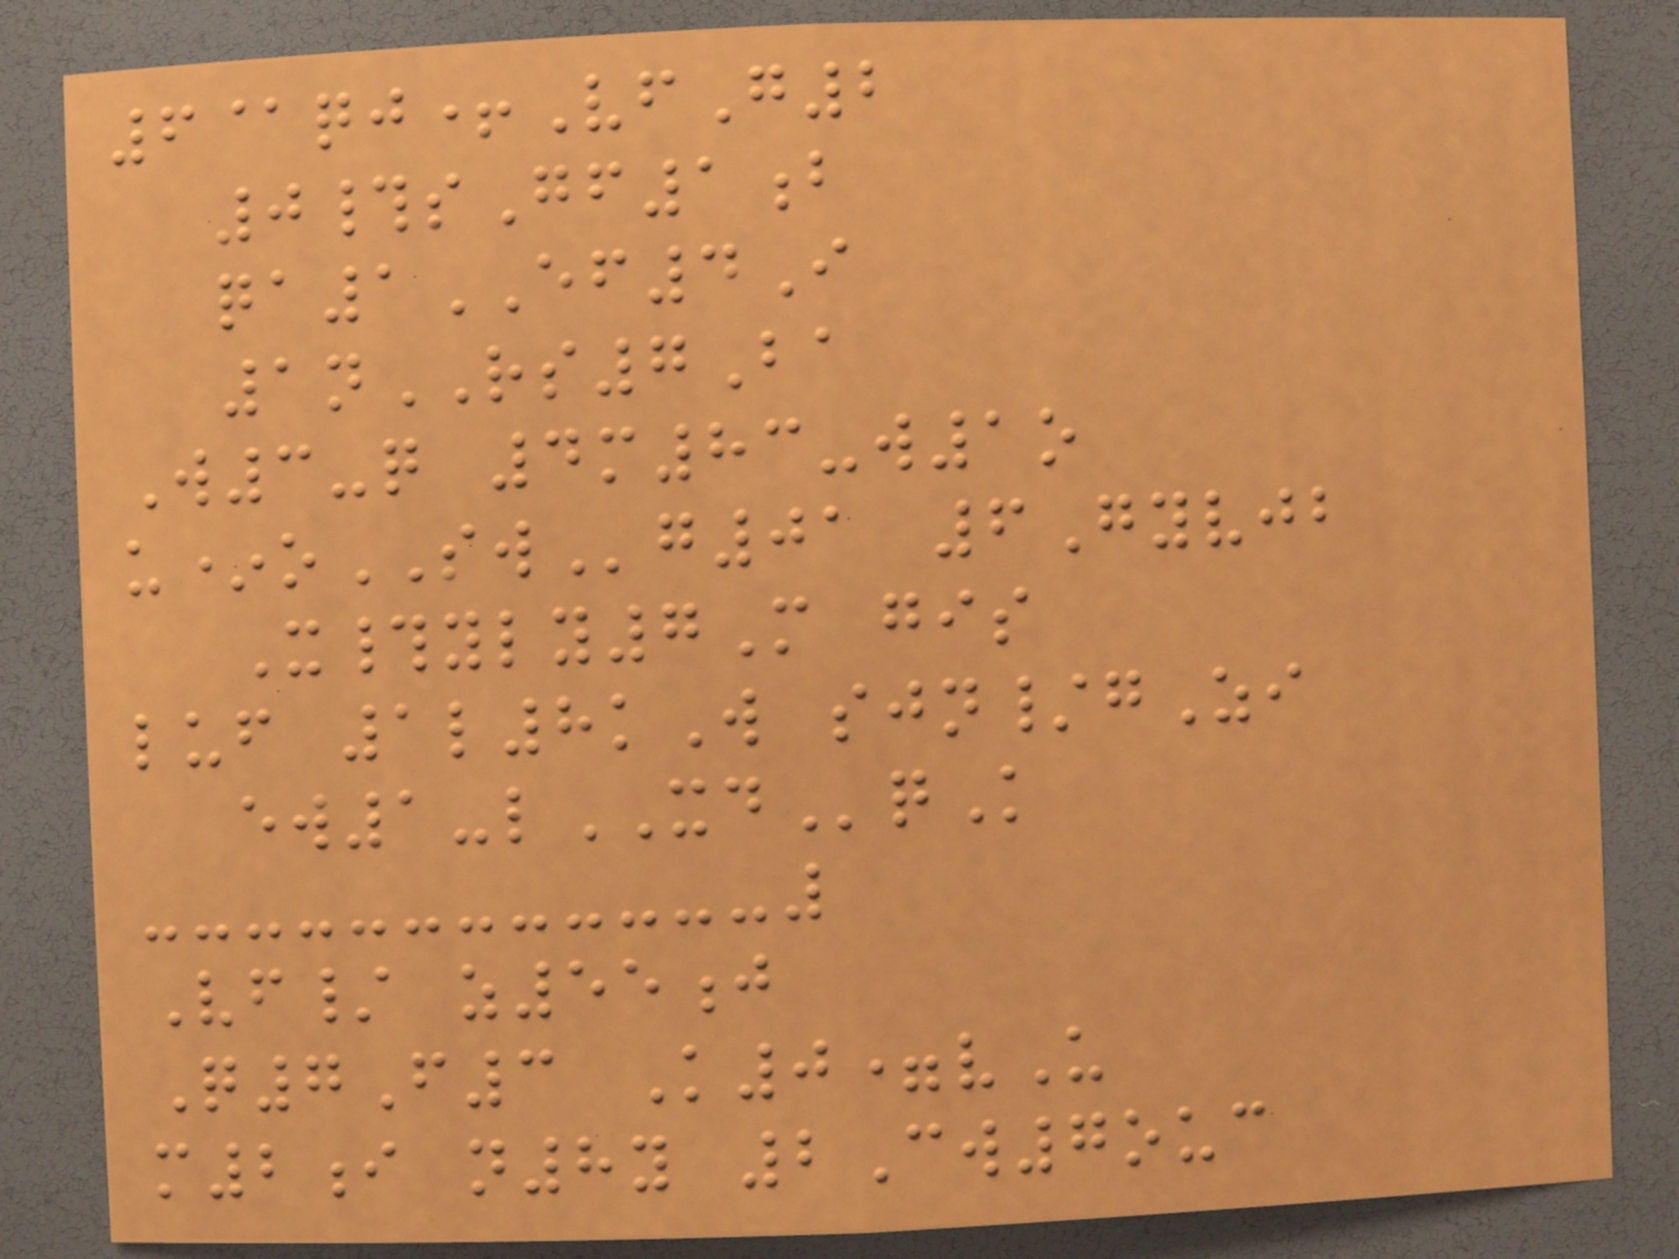6@qj+VfG2
0#sGf1b
qa1EF4I
1nRS7Ba
W3-q 4m83-w1o
u*oSWg01 6Gyvjb
X#yly7M gis
luf 1l8kW sjn/gZi
ew1-lXDqK
Vf/ z55j
Q7F3 K0=vU
m2i n8y 2Cw7ouc
